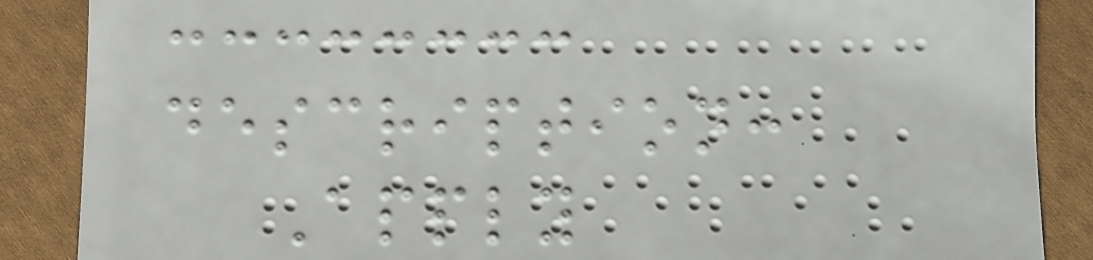description:
Apply
